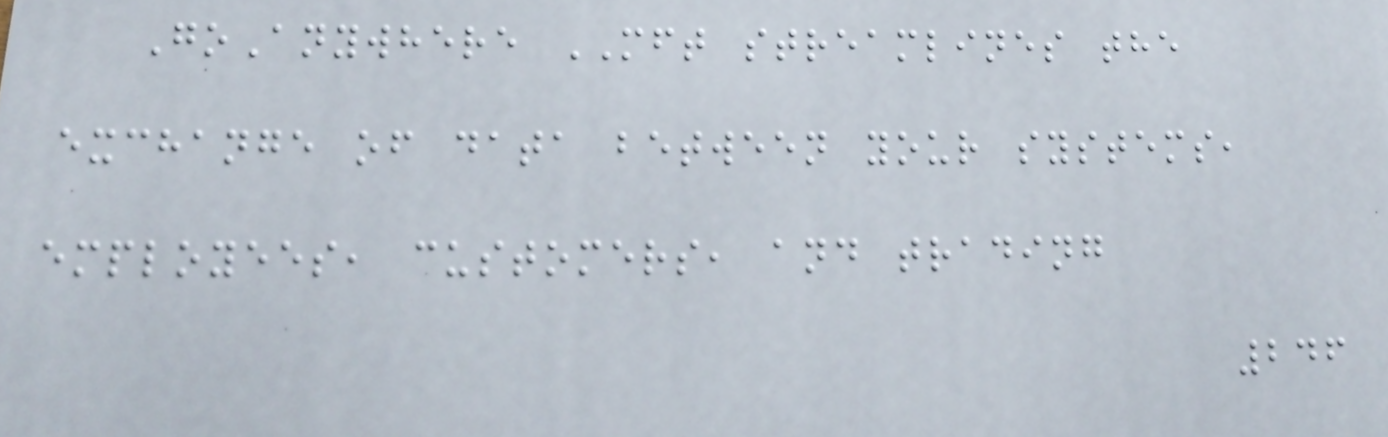GoAnywhere MFT streamlines the
exchange of data between your systems,
employees, customers, and trading
246
